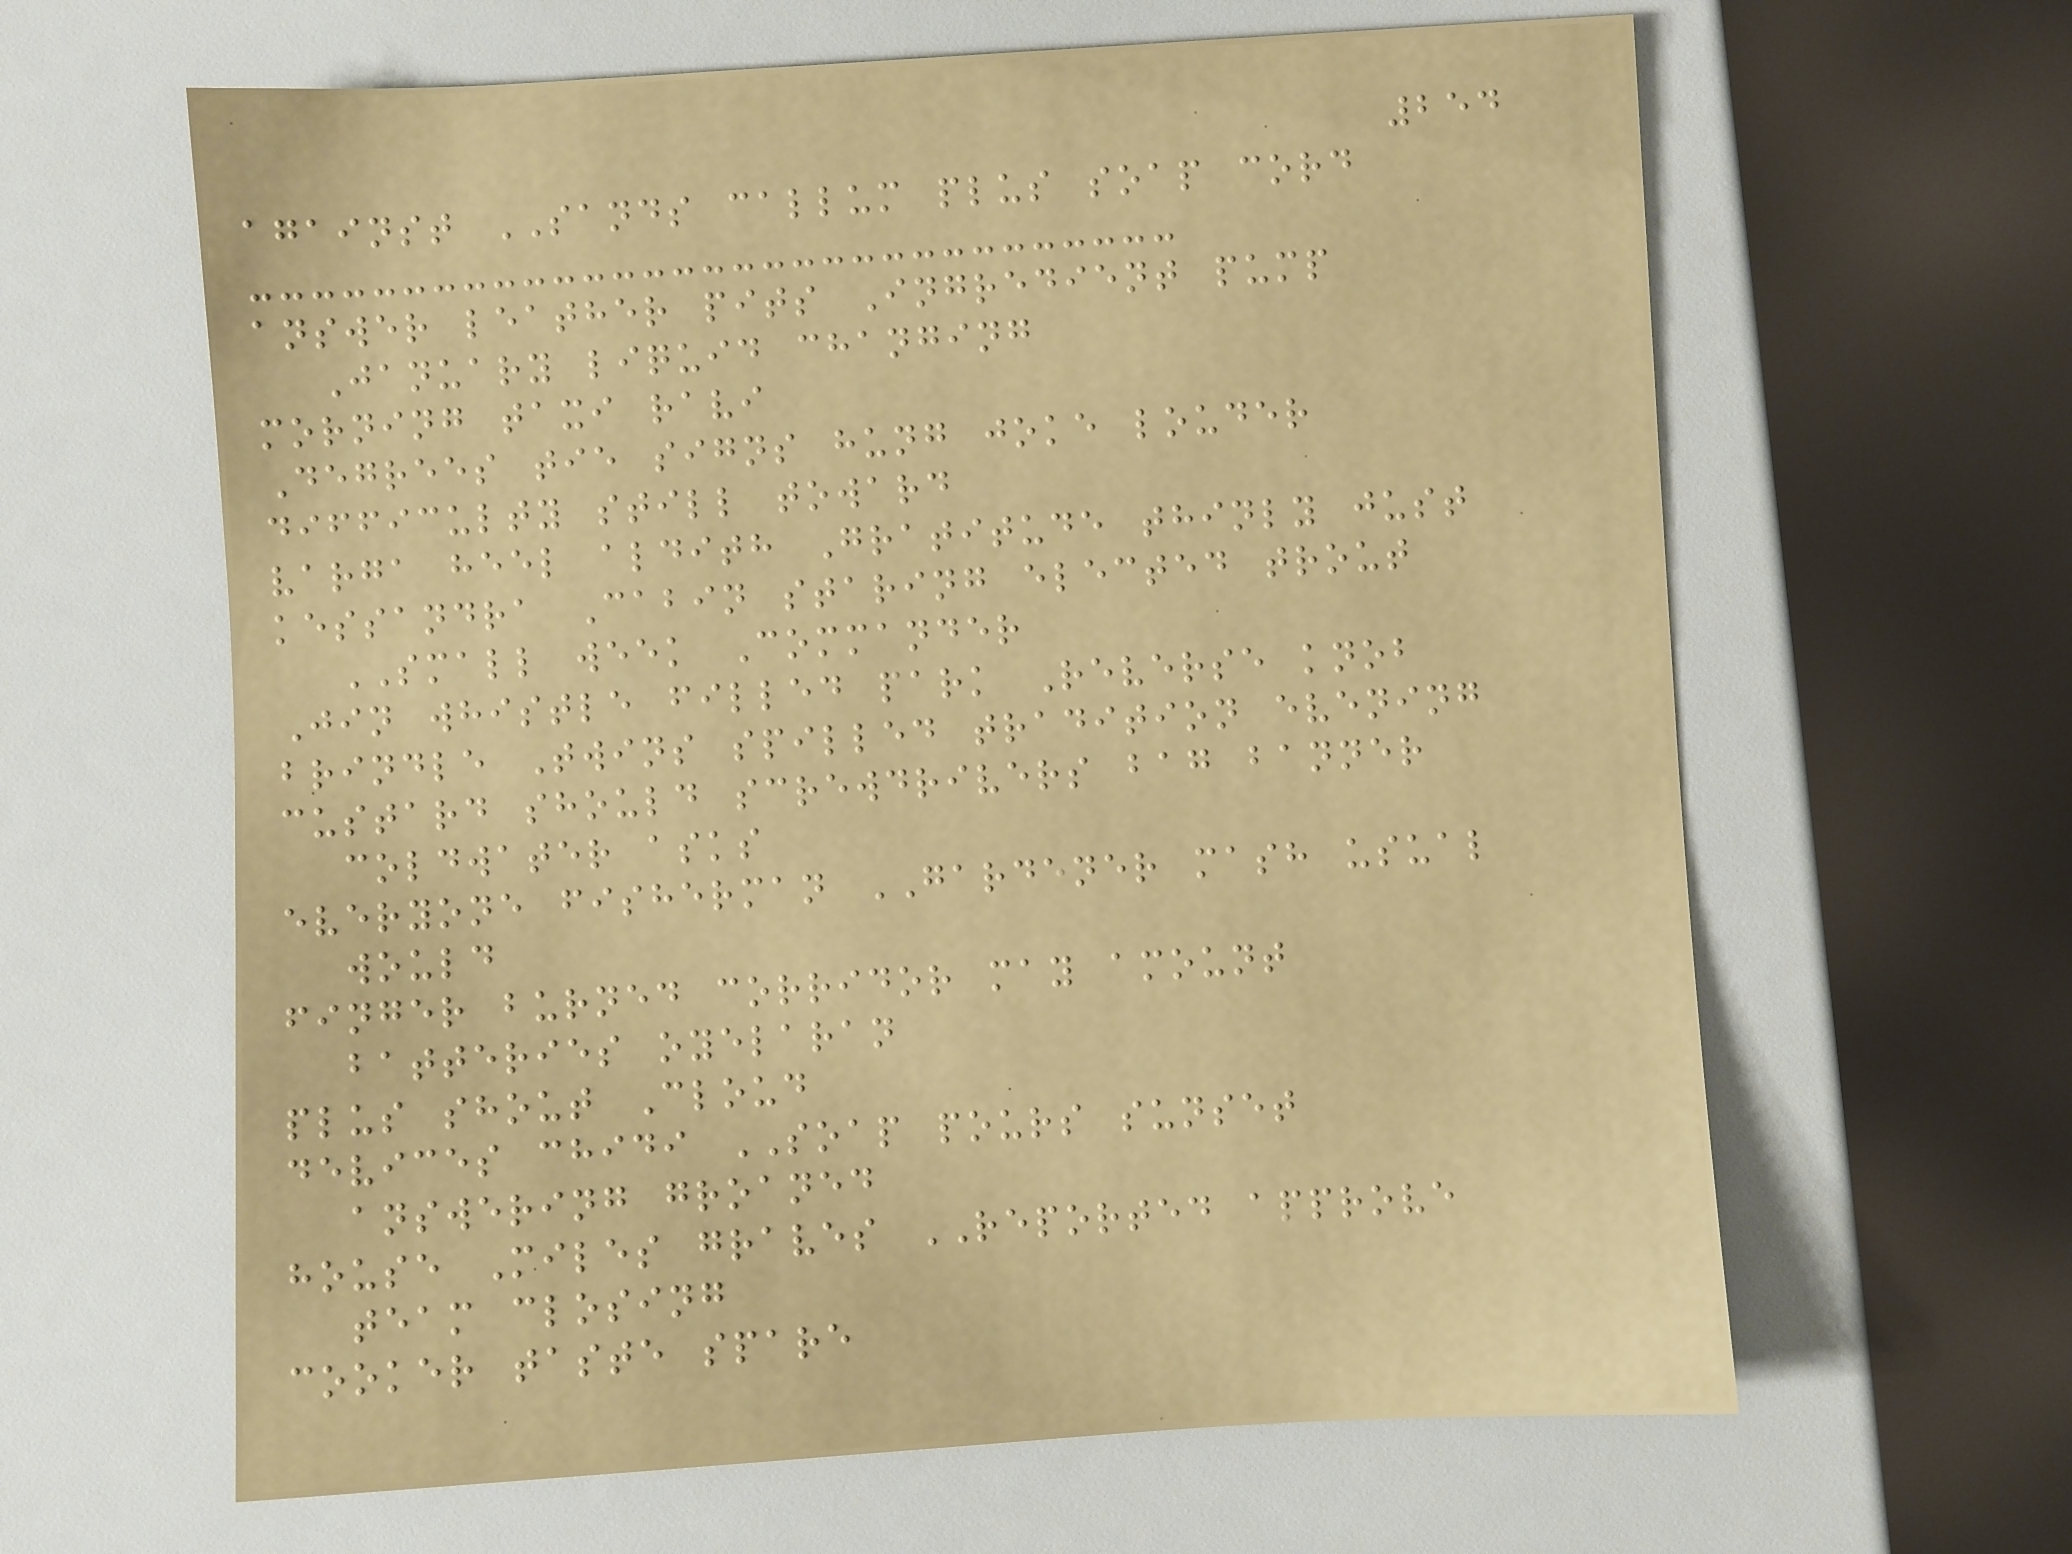254
against SANDS callum plus soap cord
answer leather pits Ingredient pump
January liquid changing
morning taxi ravi
Degrees tie signs hung joke louder
difficulty still toward
varga heel aldith Gratitude thinly just
kessandra Cabin staring elected trout
SMALL week Commander
Jin whistle filled park Reverse knob
brindle Twins spilled tradition evening
custard should screwdrivers bag banner
coldwater asks
everyone fisherman GARDENER mash usual
would
finger burned corridor may amount
batteries oyelaran
plus shout Cloud
devices chidi SOAP pours sunset
answering groaned
house Miles graves REPORTED approve
team closing
cooker taste spare
